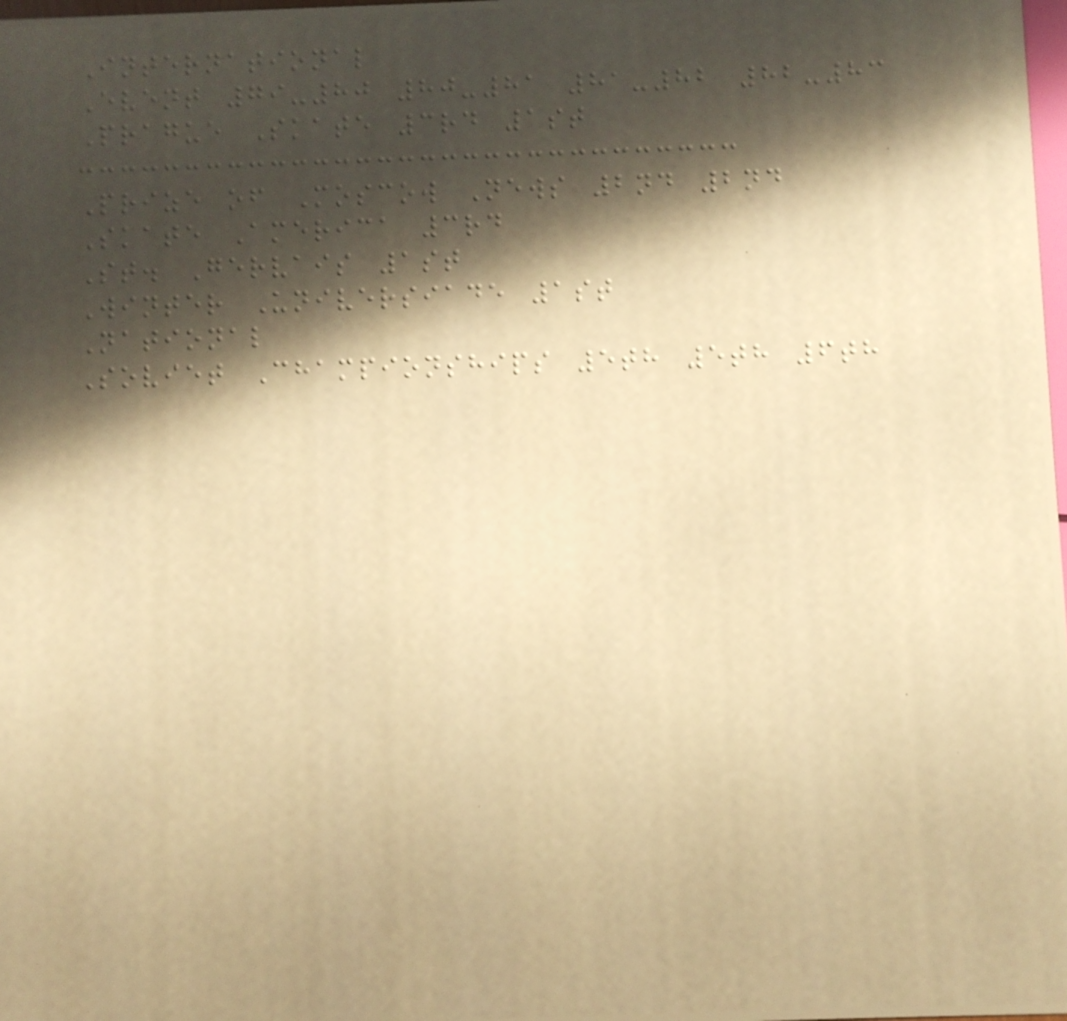International
Event 79-80 80-81 81-82 82-83
Prague Skate 3rd 1st
Prize of Moscow News 2nd 2nd
Skate America 3rd
St. Gervais 1st
Winter Universiade 1st
National
Soviet Championships 5th 5th 6th
